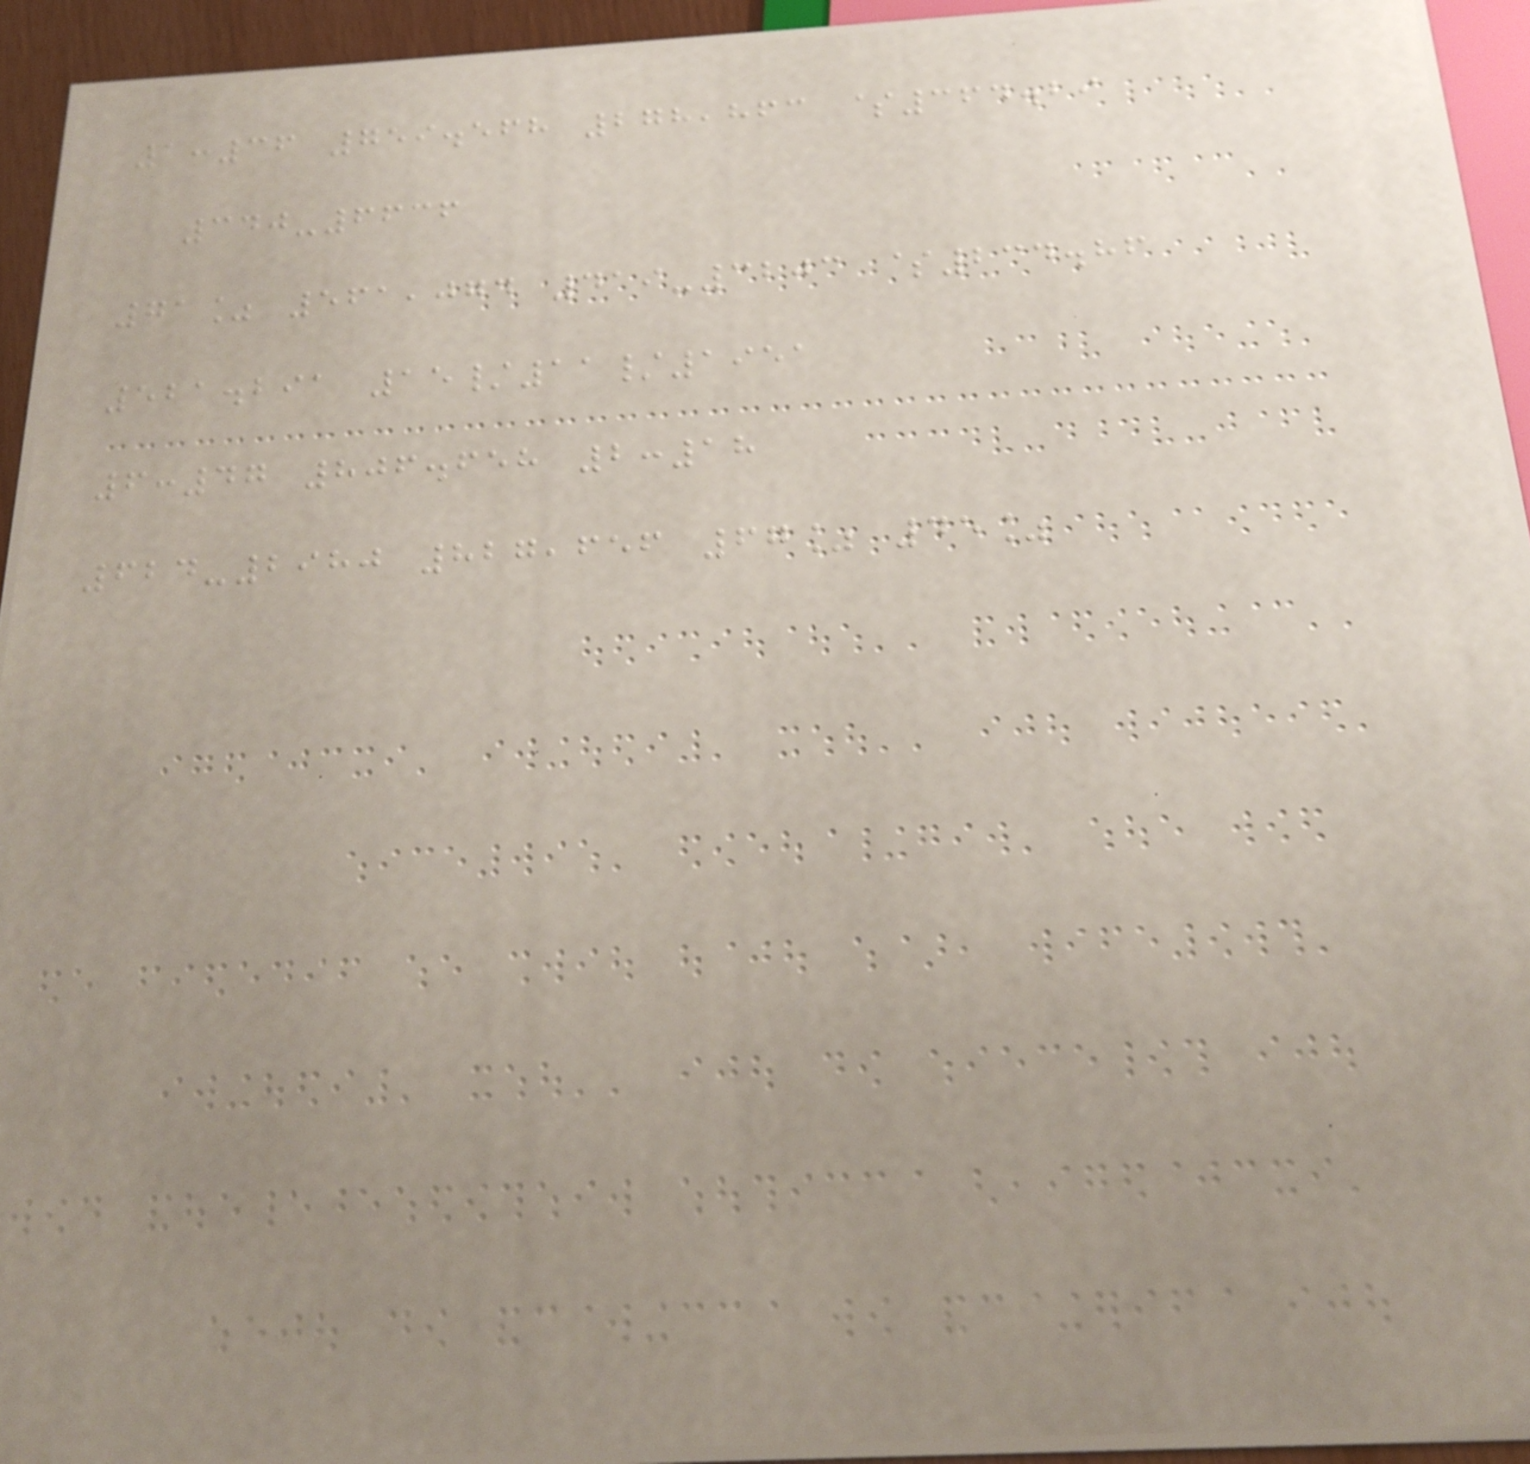1:36 759.568 278,863 $364.29
340-6636
71% 561,074 419-3203 $234.86
521.291 15/11/1951
6:47 806.658 2:18
624-2980 827,656 67% 45%
